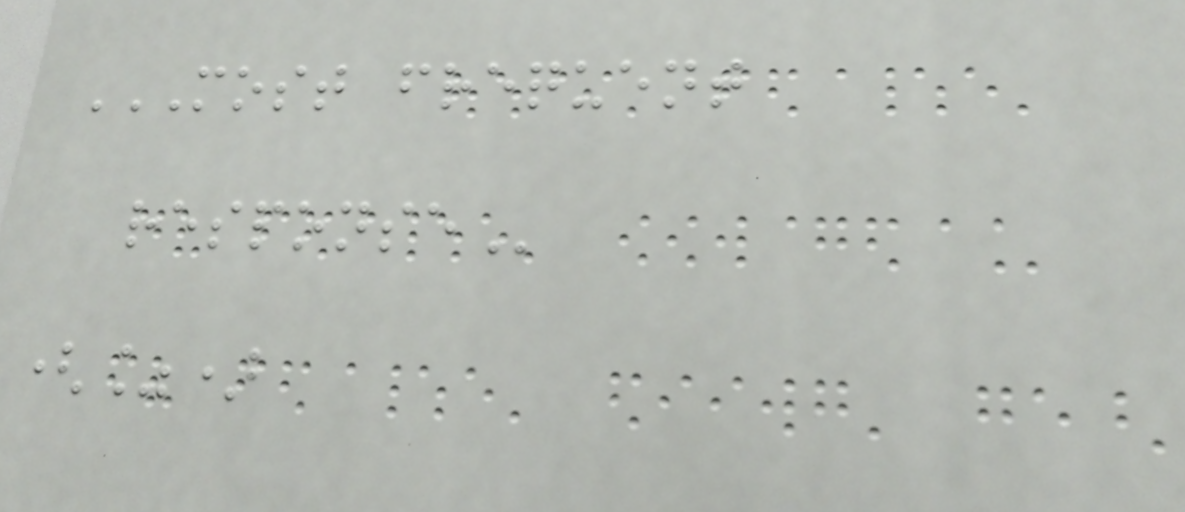MOST FREQUENT
RESPONSE
(%)
